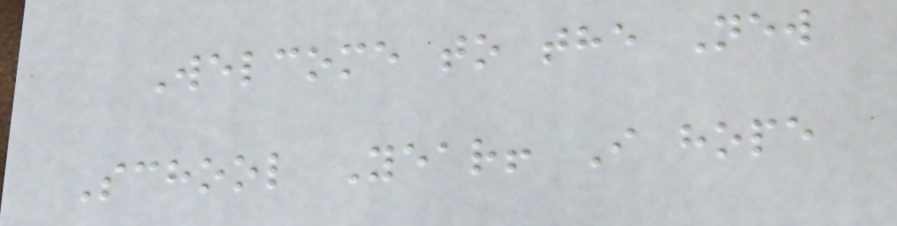Welcome to the New
School Year! I hope
